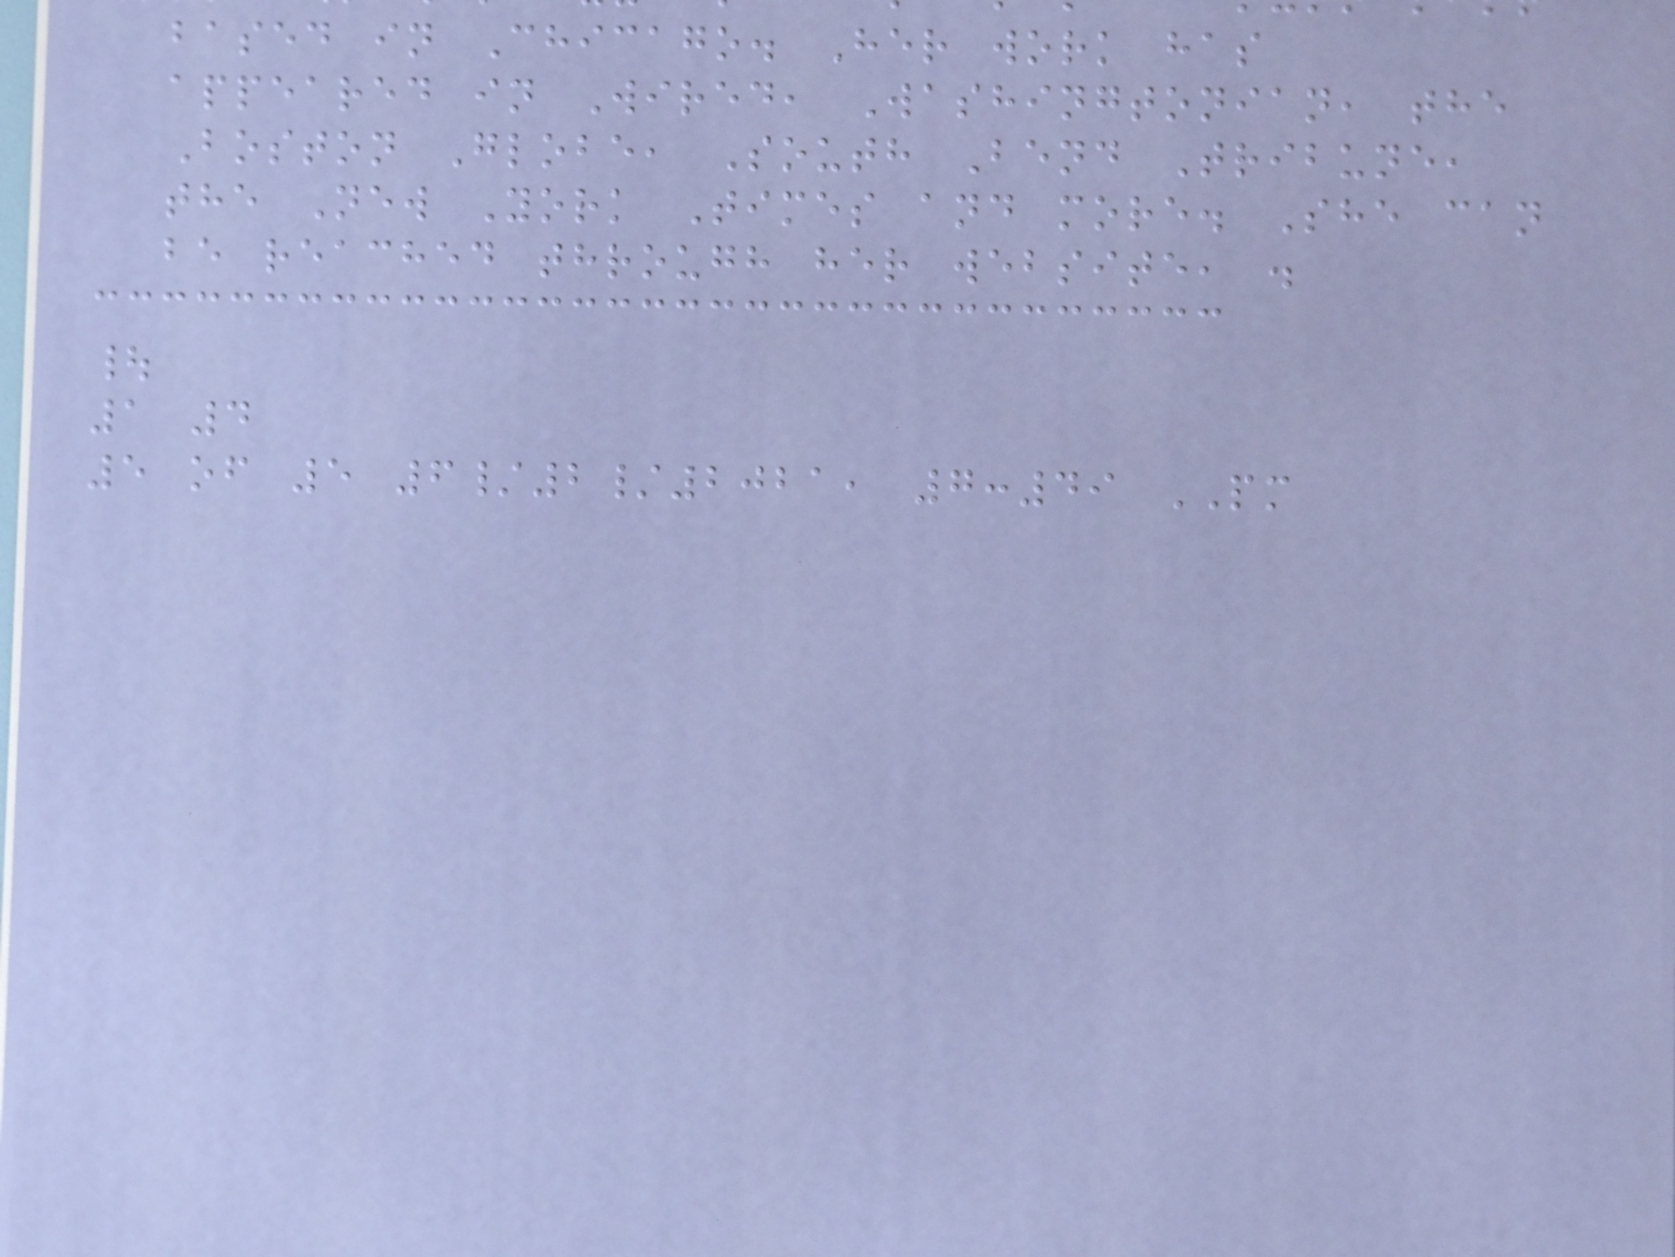based in Chicago. Her work has
appeared in Wired, Washingtonian, the
Boston Globe, South Bend Tribune,
the New York Times and more. She can
be reached through her website, .
|
1 4
5 of 5 6/2/2021, 7:49 PM
